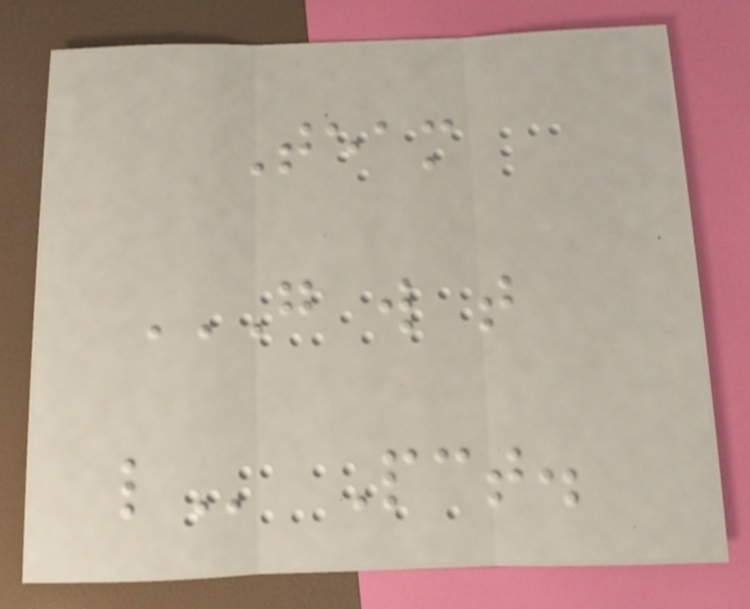Team
G W T
L Pct.
